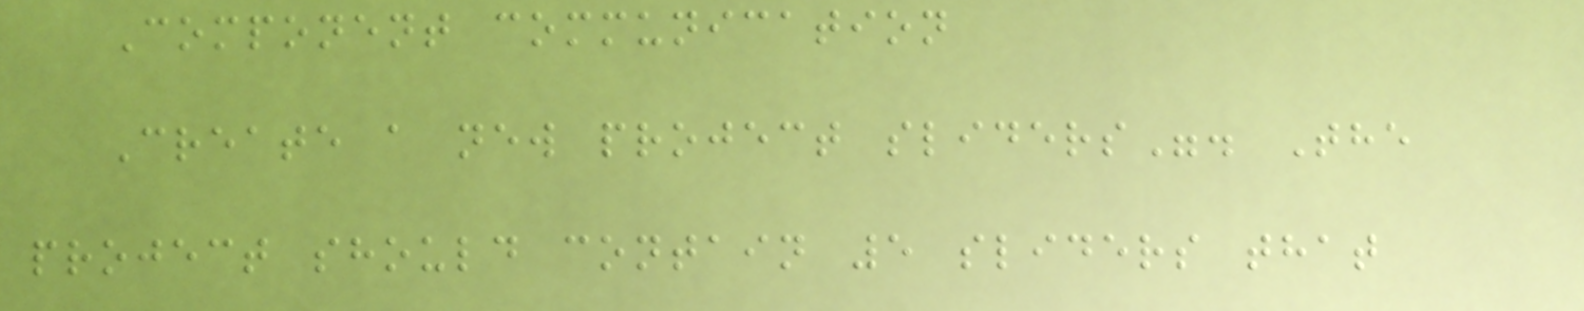Component communication
Create a new project sliders". The
project should contain 5 sliders that
